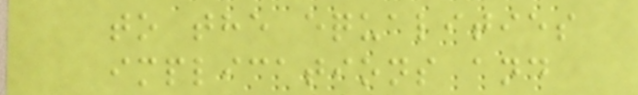to the equalities
implications and
